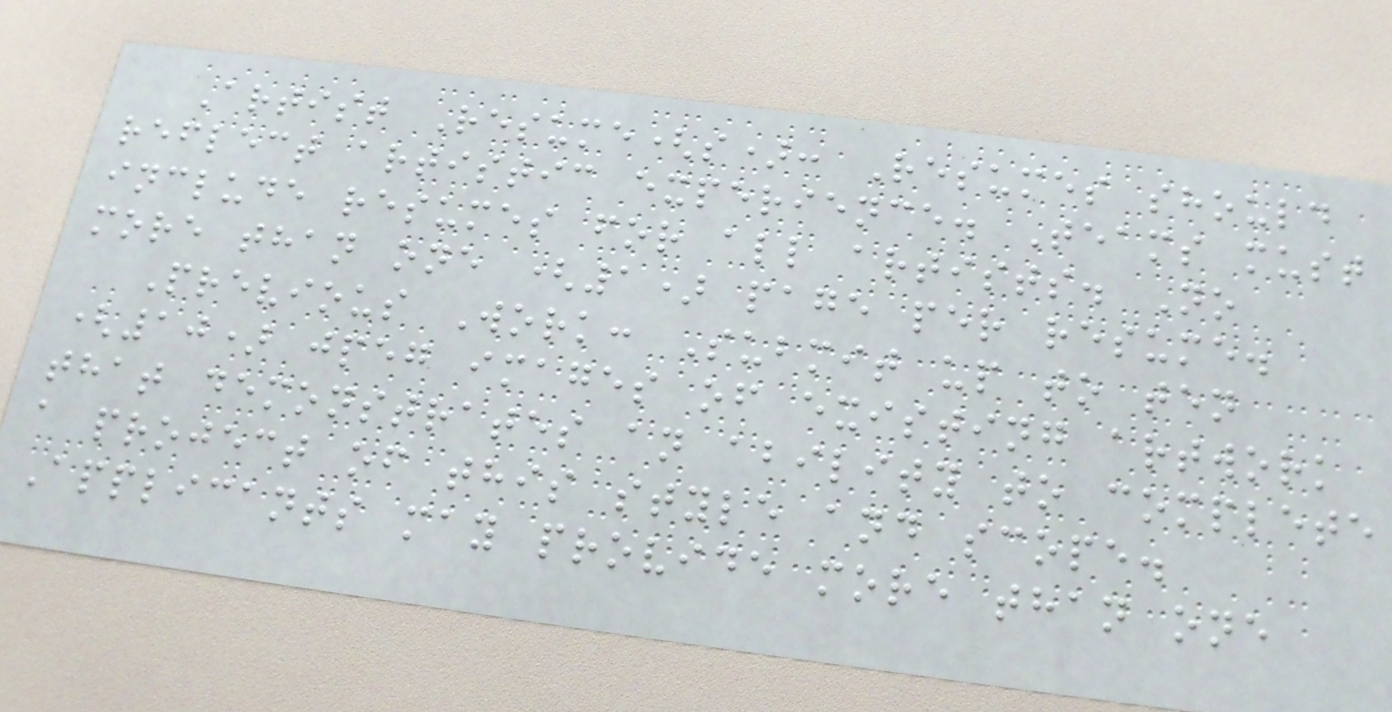Artist Resume(s): Resumes should
reflect artistic experience. Teams must
include resumes for all artists. No
more than one (1) page per resume.
Previous Work: Submit up to ten
(10) jpeg images of existing artwork
that demonstrates an ability to complete
a project of this style and scope.
Applicants may provide more than one
